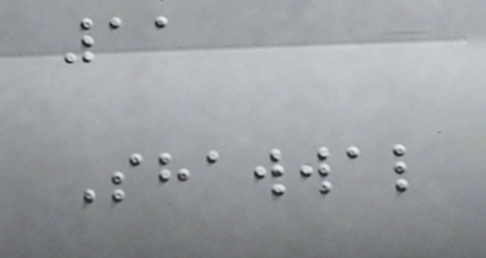11
Shawwal
